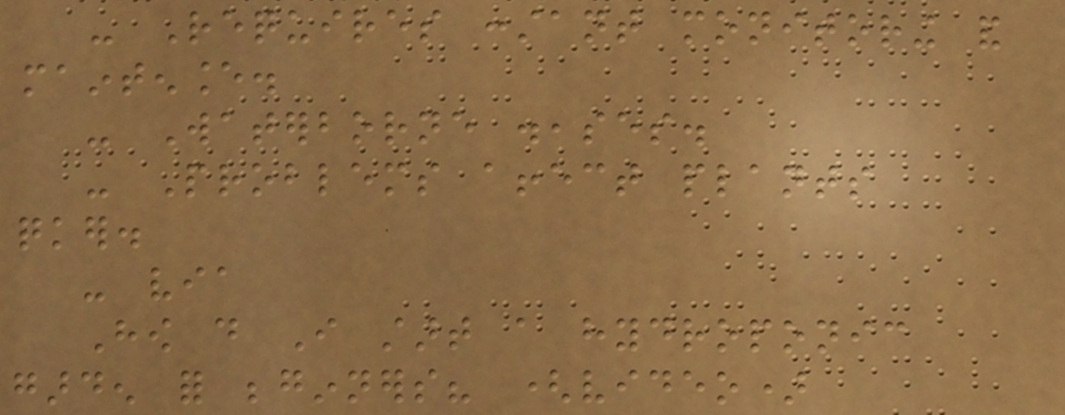- Requires constant monitoring and
maintenance.
- Waterborne diseases.
- Problems affect plants
quicker.
- via
How do I start a hydroponic
garden for beginners? (video)
